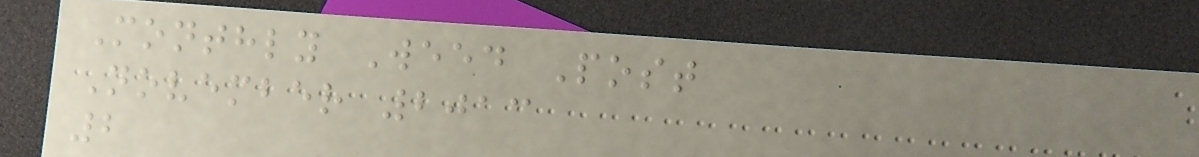Monthly Weed Post
November 2013
2
